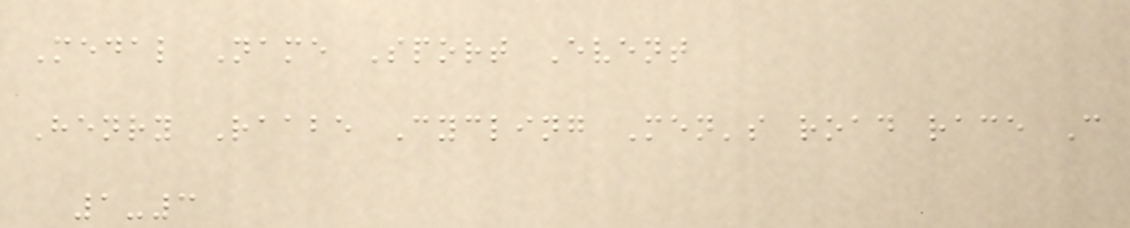Medal Name Sport Event
Henry Raabe Cycling Men's road race C
1-3
